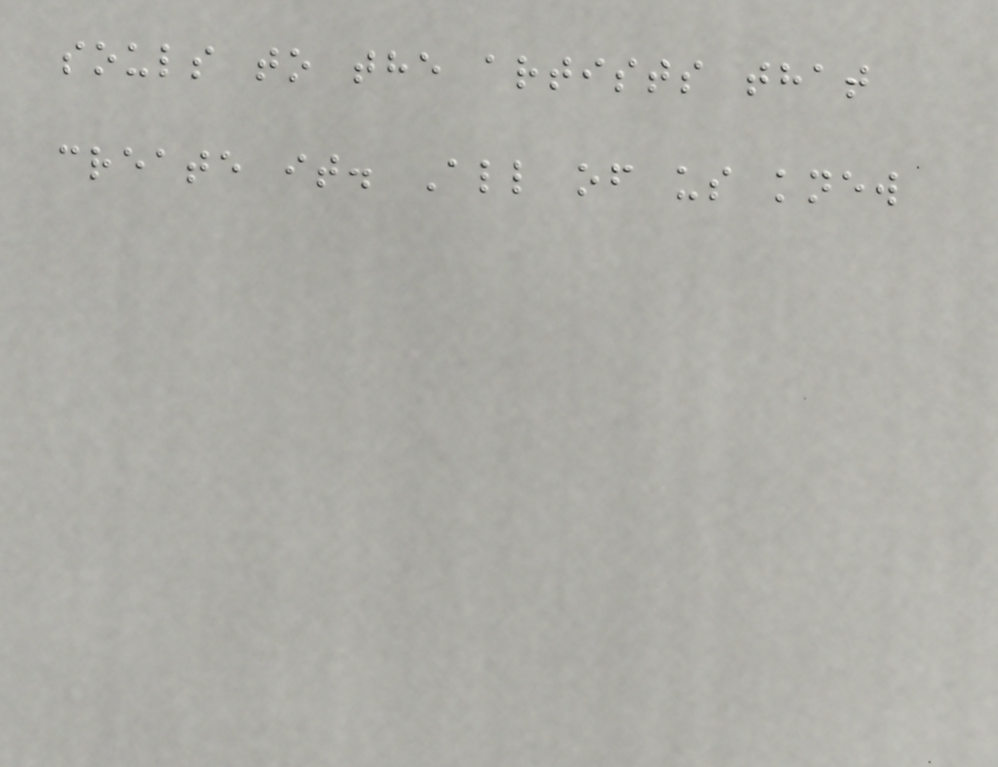souls to the artists that
create it. All of us knew
